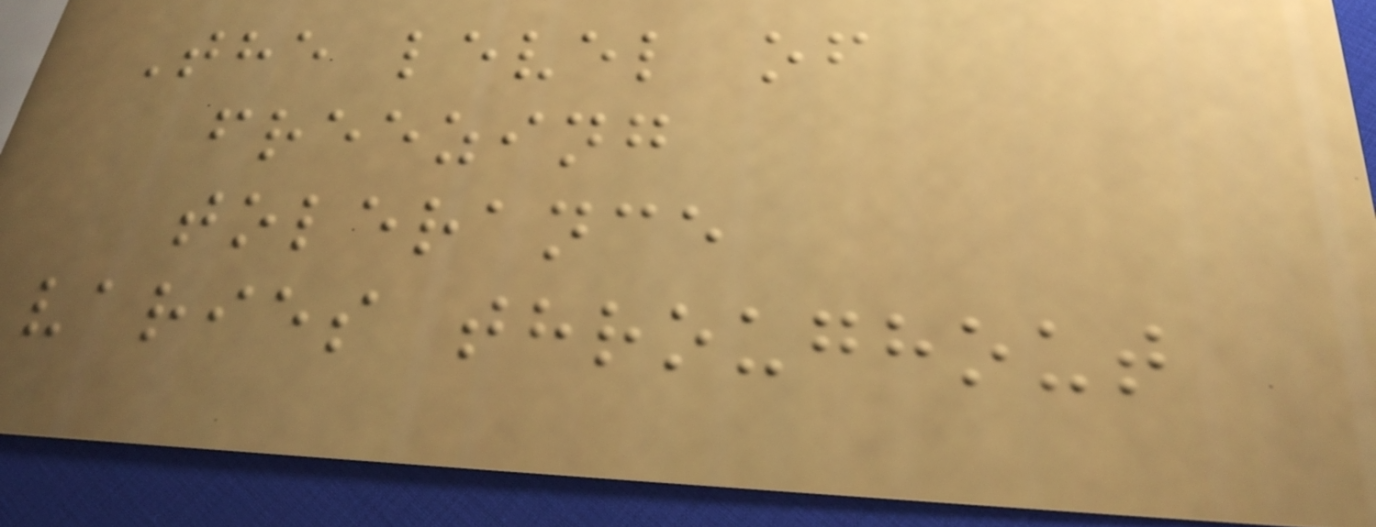The level of
freezing
tolerance
varies throughout
